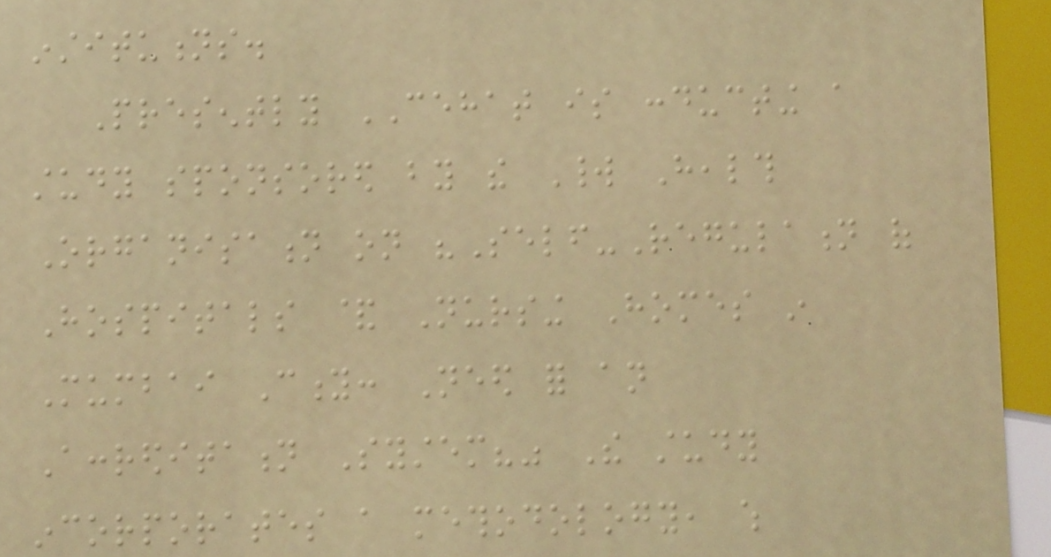institutions.
Presently CEHAT is conducting a
study sponsored by the World Health
Organisation on "Self-Regulation of
Hospitals & Nursing Homes in
Mumbai City: Need for an
Accreditation System?" The study
incorporates a methodology, which
